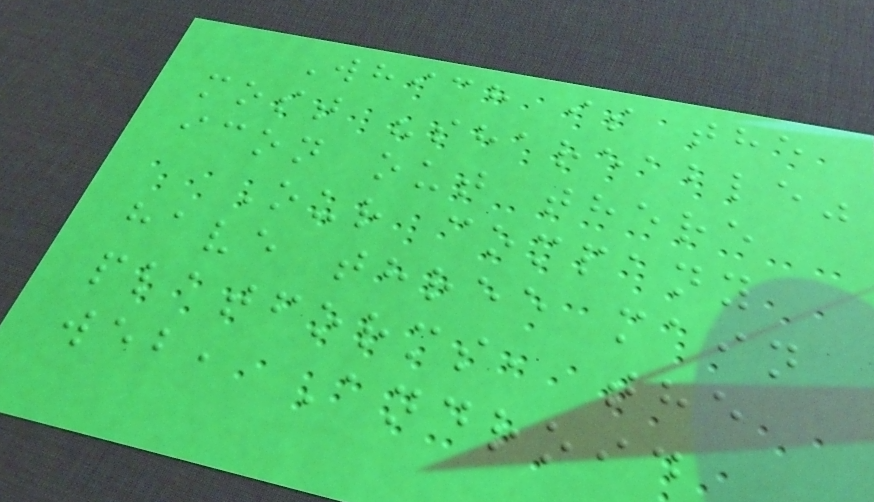Which is the
most "shareable"
icon out there
Our company
have three main
platforms, the
web, Android
